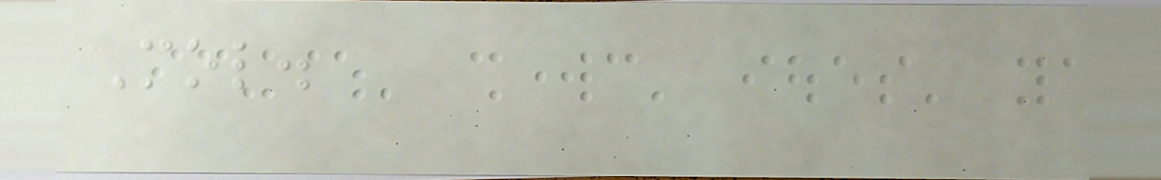Mol.
